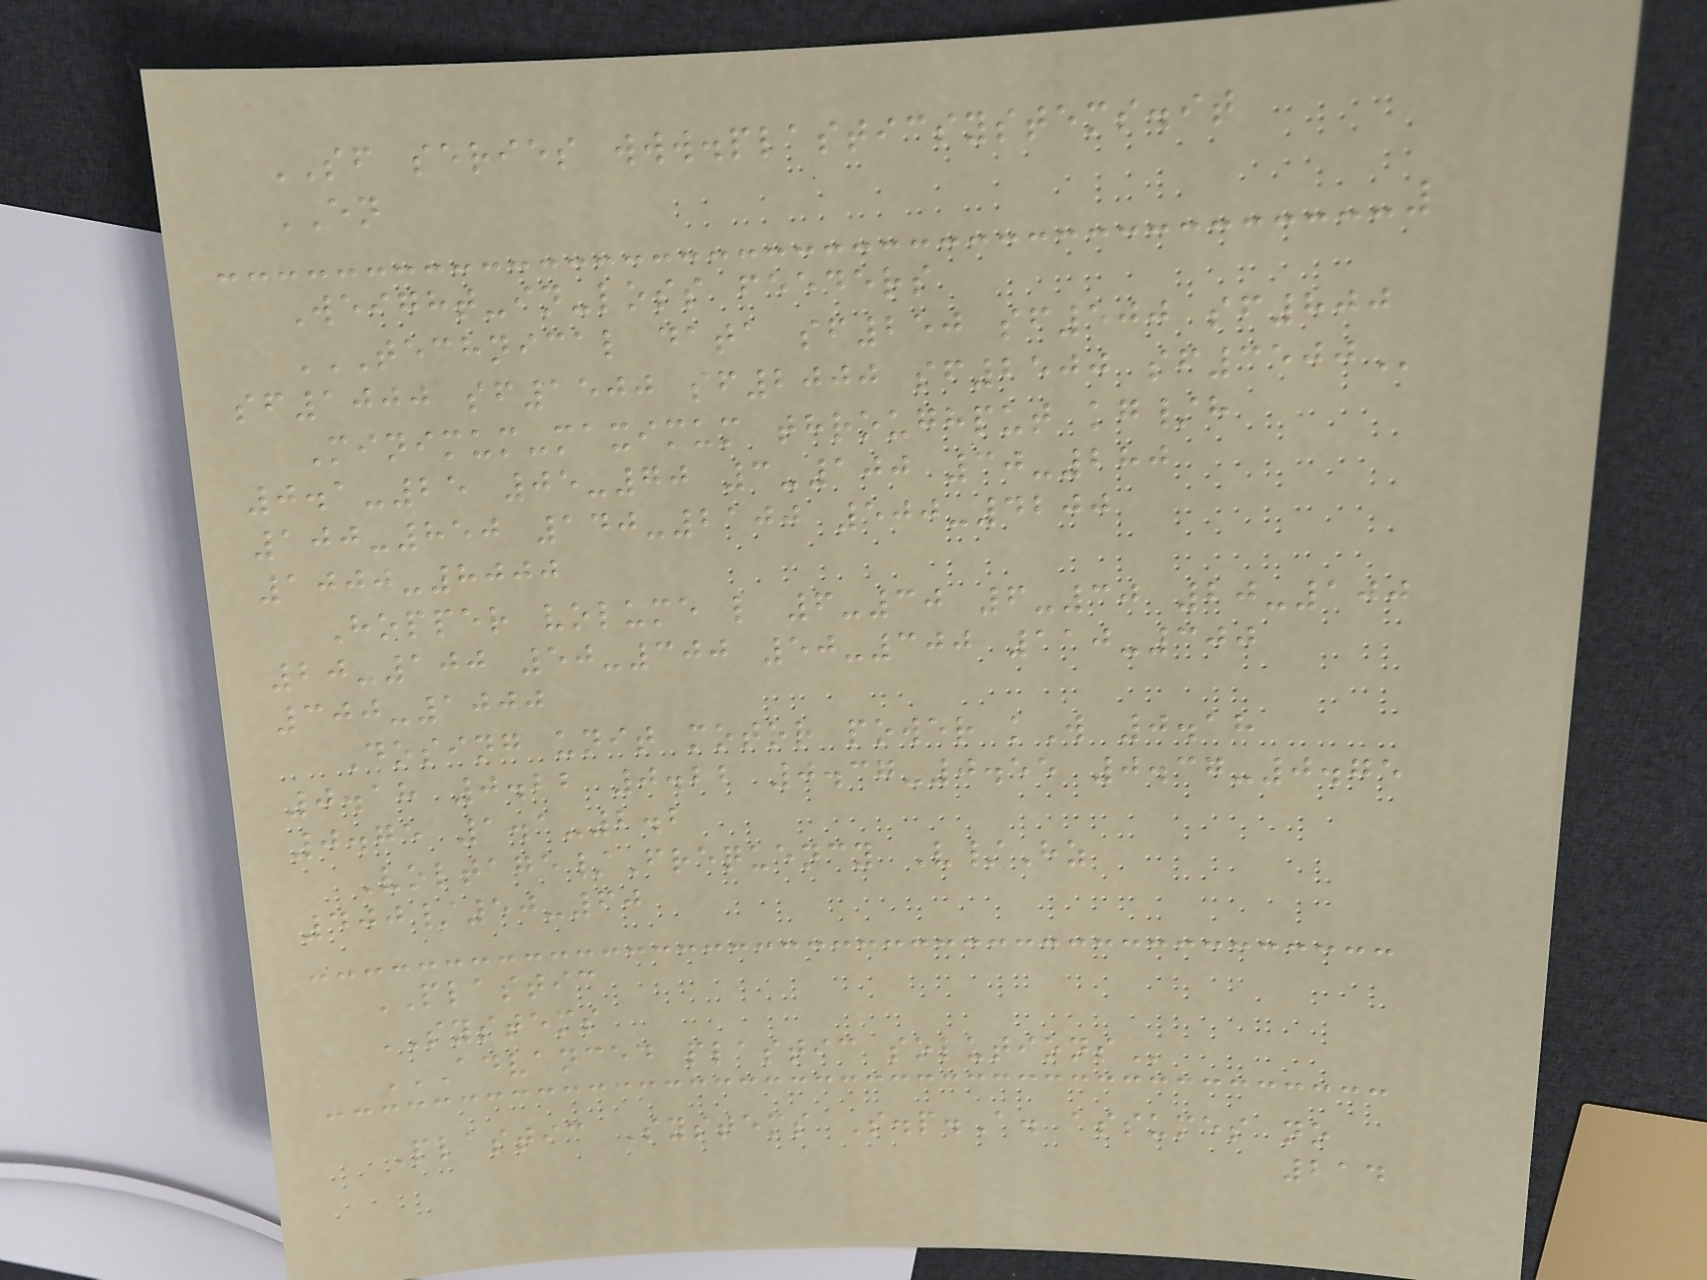SF series www.plasticsystems.it
EN
Weight-in-loss feeders
TECHNICAL DATA SF250 SF500 SF800
SF1000 SF1500 SF2000 SF2500 SF3500
Minimum-maximum throughput kg/h
0.1-25 05-70 3-100 30-280
100-850 140-2100 500-4200
1000-8000
Hopper volume l 6-30 6-30 20-100
20-100 50-300 50-300 110-300
300-1000
Dosing unit motor power kW 0.18
0.18 0.22 0.22 0.37-0.55 0.37-0.75
0.75 1.1-2.2
Voltage/Frequency V/Hz
400/50-60
PLASTIC
SYSTEMS
ADVANCED PLASTIC SOLUTIONS
Plastic Systems S.p.A. assumes no
214
